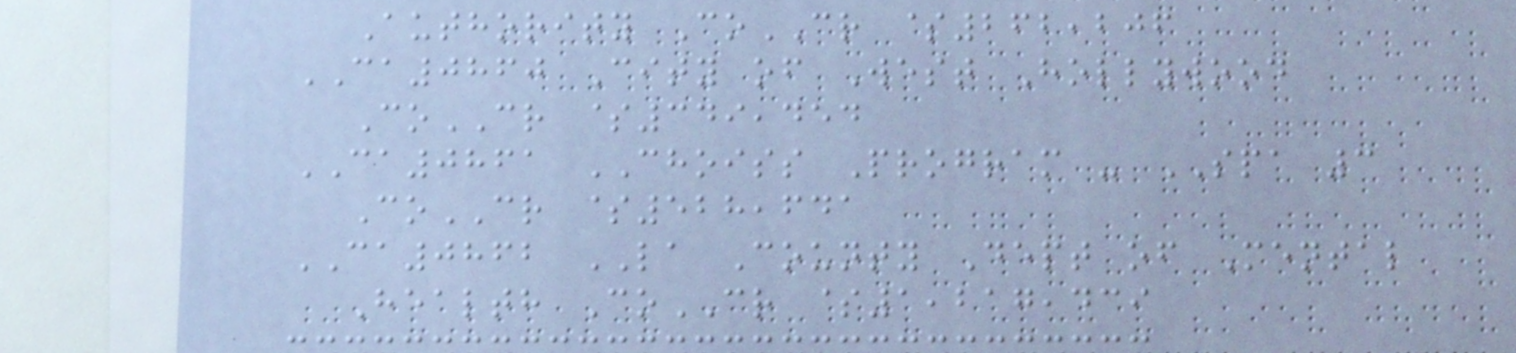Authority CoCR $262,206
CA0860 City of West Hollywood
CoCR $349,454
CA0861 CHOISS Program - SPA 3
CoCR $528,641
CA0862 LA County Dept of Mental
Health CoCR $1,217,439
